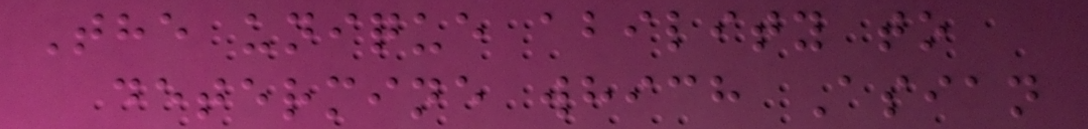The unique ability to
determine which Asian
